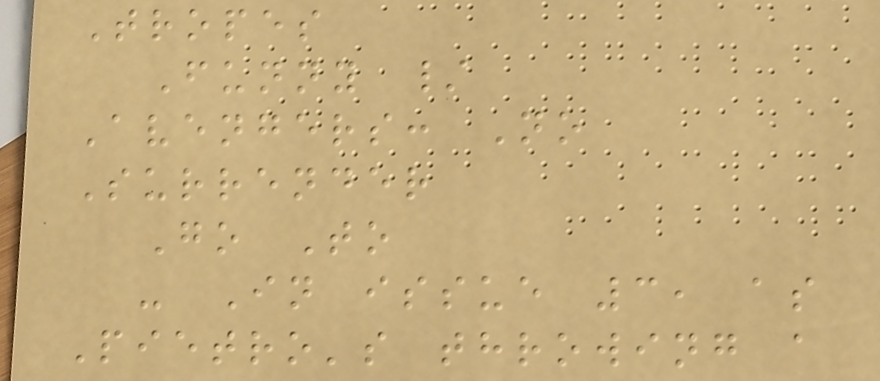Tropes
Funny /
Avengers: No
Surrender
Go To
- In issue 3, as
Pietro's throwing a
